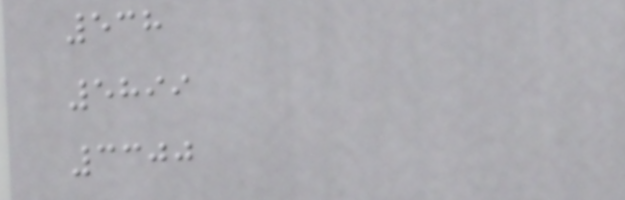538
5899
3300
